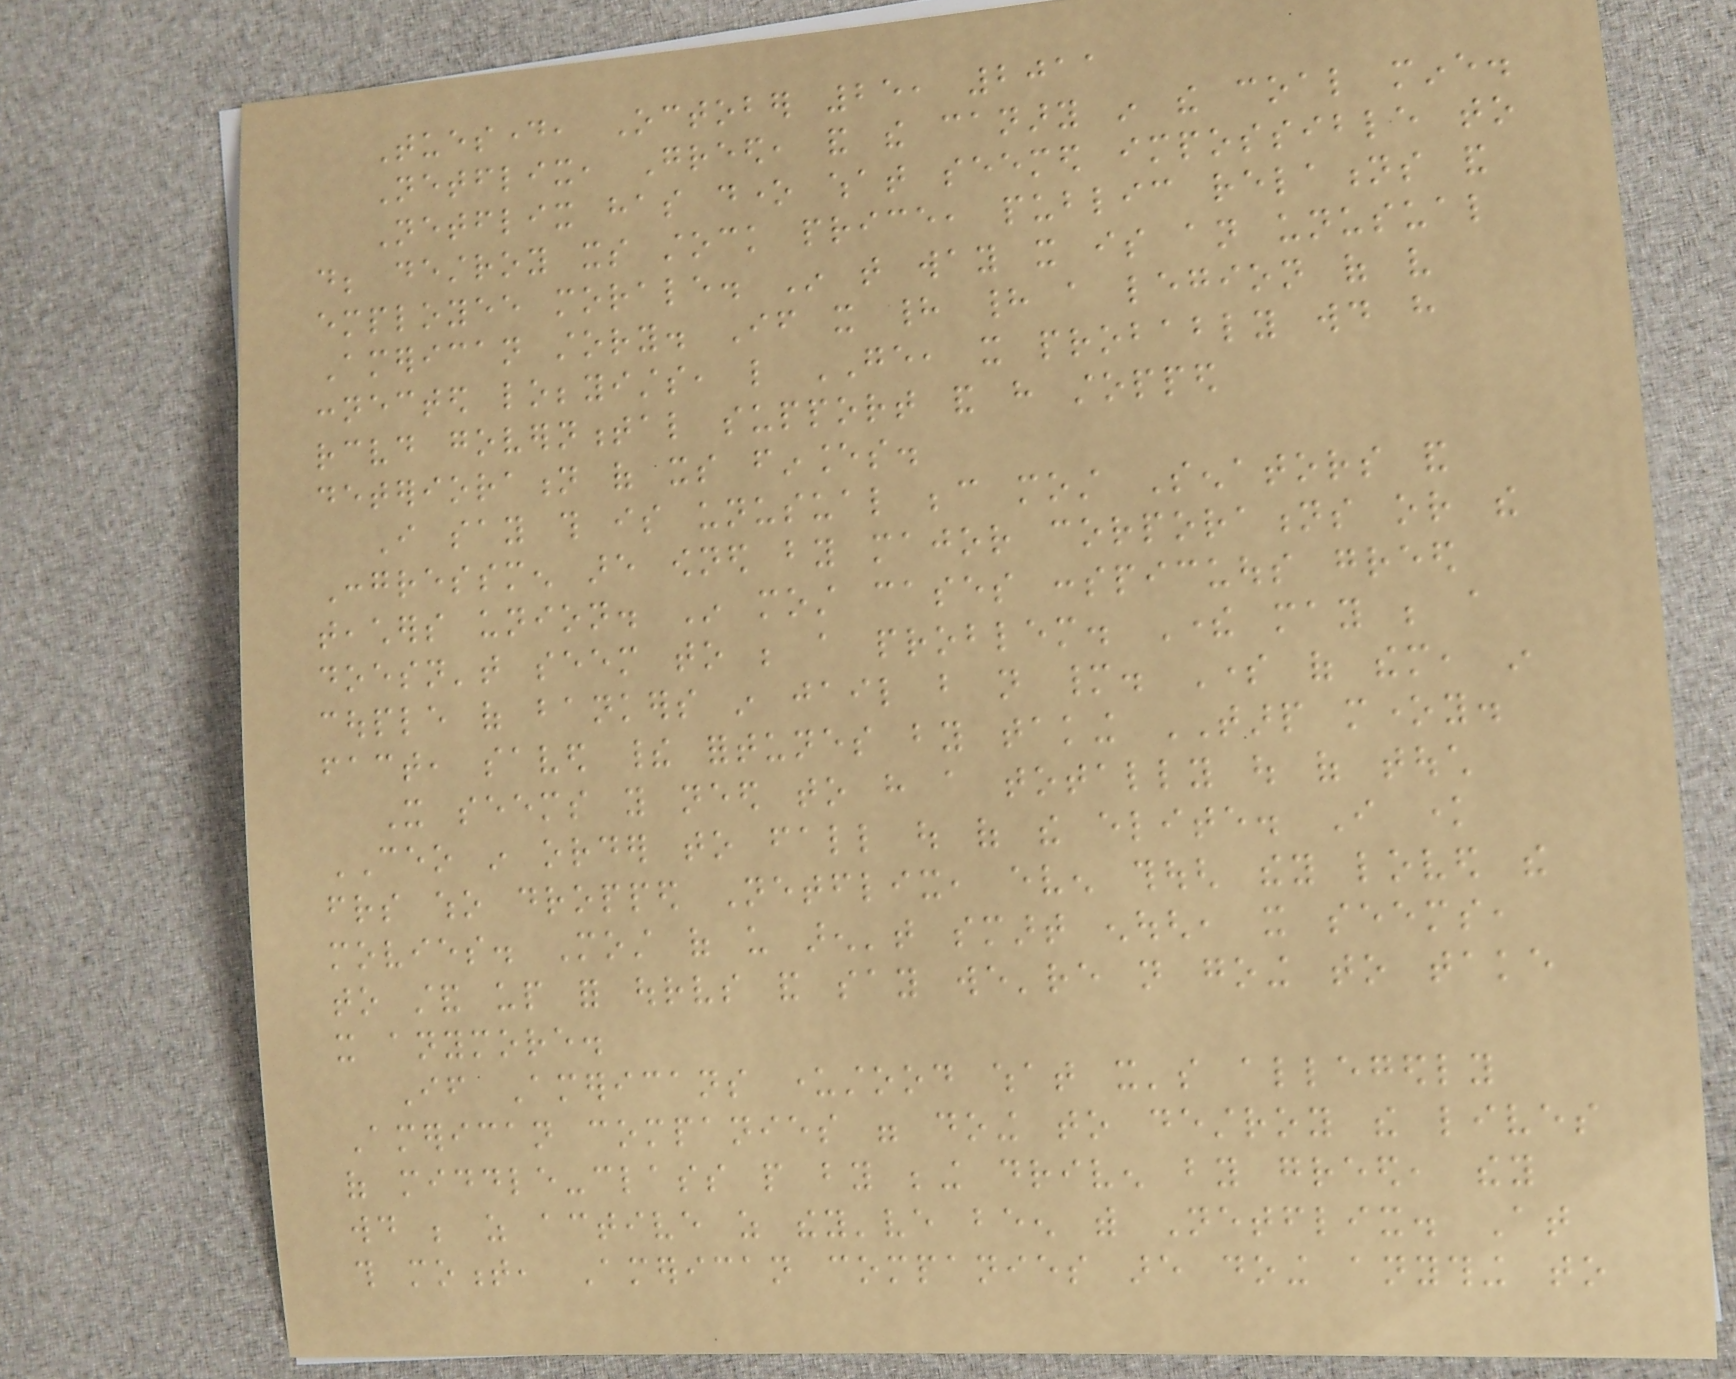Tuesday, October 25, 2011
Netflix, Greed, and the canary in the coal mine.
Netflix has done what seemed impossible to
do; destroy its stock price, public relations and
employee morale. In that way it is an unusual
American story. If it had had a legion of very
connected lobbyists, like GE, it probably would have
received governmental support and have stopped
deterioration of its finances.
I say this is unusual because most Senators and
Congressmen are owned by major corporations or the
teachers union. In most cases conspicuous greed
doesn't seem to be a problem. There may be a
couple of bankers in jail but not many. Some of them, in
fact, saved their fortunes by taking TARP money.
It seems you need to have a totally out of touch
CEO in order to fall out of the elite. I know
friends who dropped Netflix, even though they loved the
movies. Most of us aren't smart enough, it seems,
to stand up for ourselves and say we're not going to take
it anymore.
If Americans understood what it's allegedly
American companies were doing to destroy the lives
of middle-class people by being driven by greed, they
would be as active as they've been with Netflix. At
this moment, American companies are doing anything to
